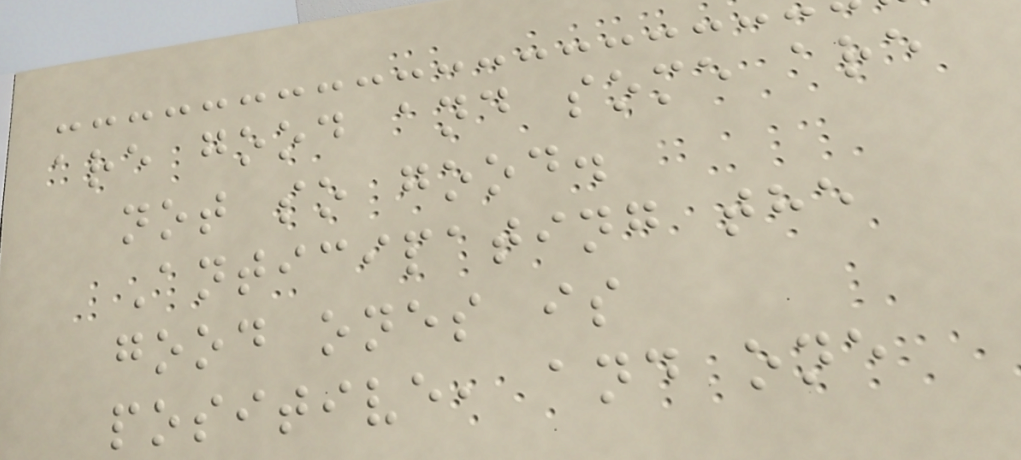are good and some are
not so good.
Anticipating the
good ones is
positive, and one
